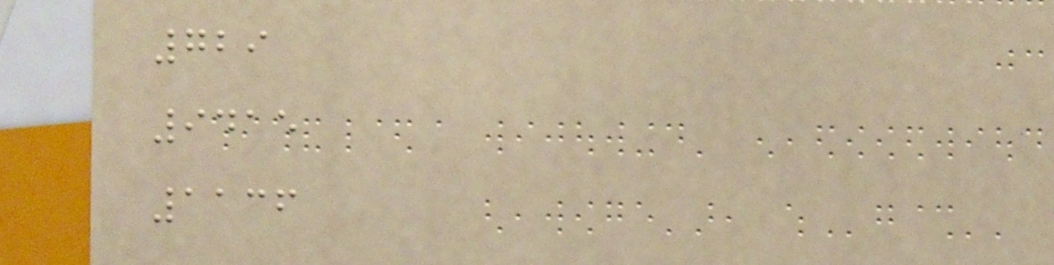729
9415
1136
